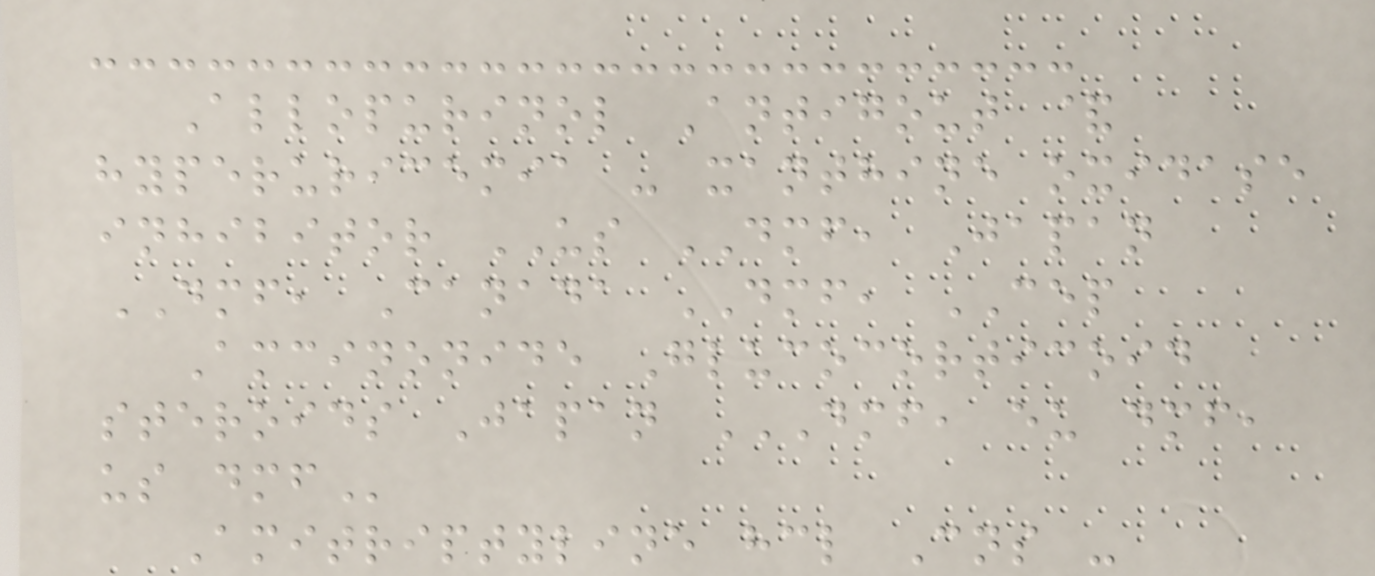Allopurinol Antigout &
hyperuricemia - xanthine oxidase
inhibitor US DMF, Japan
DMF, Canada DMF, CEP
Amcinonide Glucocorticoid
steroids Japan DMF, EU DMF,
US DMF
Amitriptyline hcl Cns -
